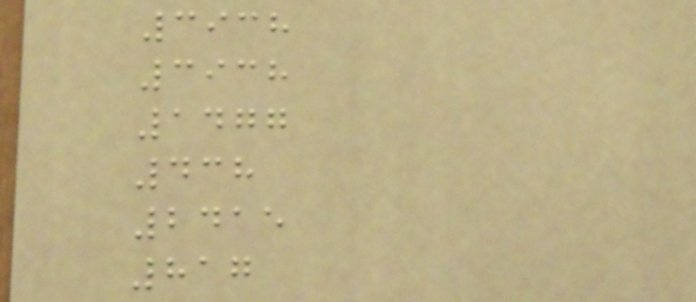3938
3938
1477
438
2415
817
